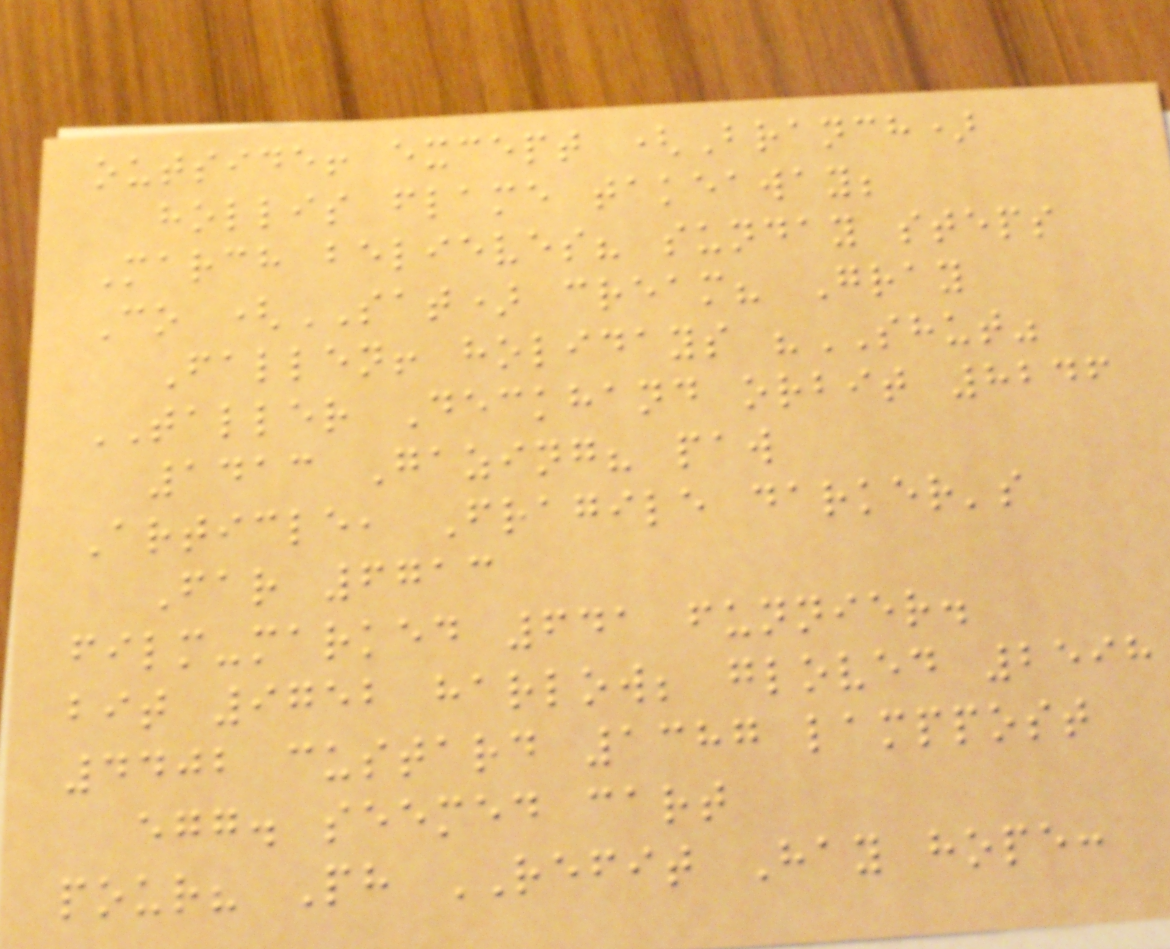outside! except (Branch)
hollis flame takeaway;
March believes? sunday steps
Co (SAT) cream? Gray
Fallen! holidays "SHUT"
TALLER Deckhand orbit 8246
1413 Gazing? paw
Article, Fragile darker's
Far 6713
film-marked 641 funnier.
bit 9752 harlow; gloved 2598
4402 custard 1387 lamppost
egg. seemed cart
pour? Ph REFIT Hay hope:
